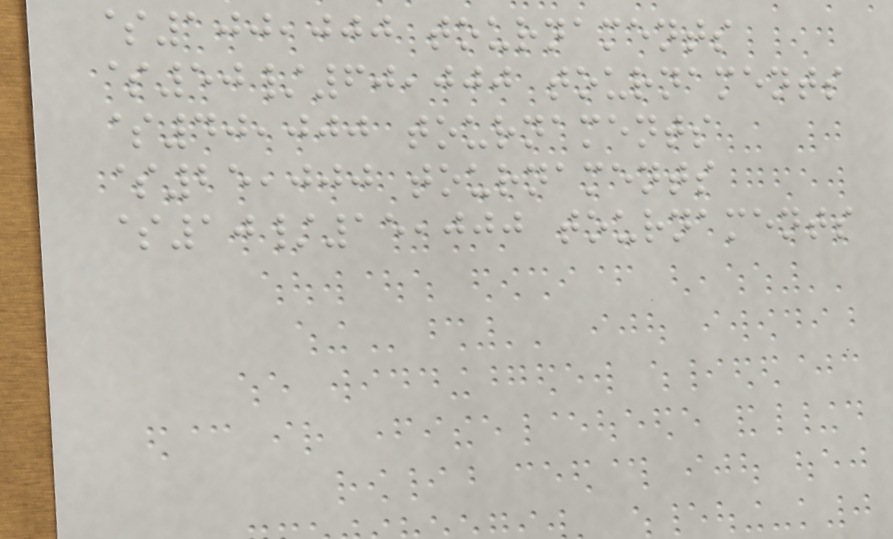$100,000 tournaments
$50/60,000 tournaments
$40,000 tournaments
$25,000 tournaments
$10/15,000 tournaments
